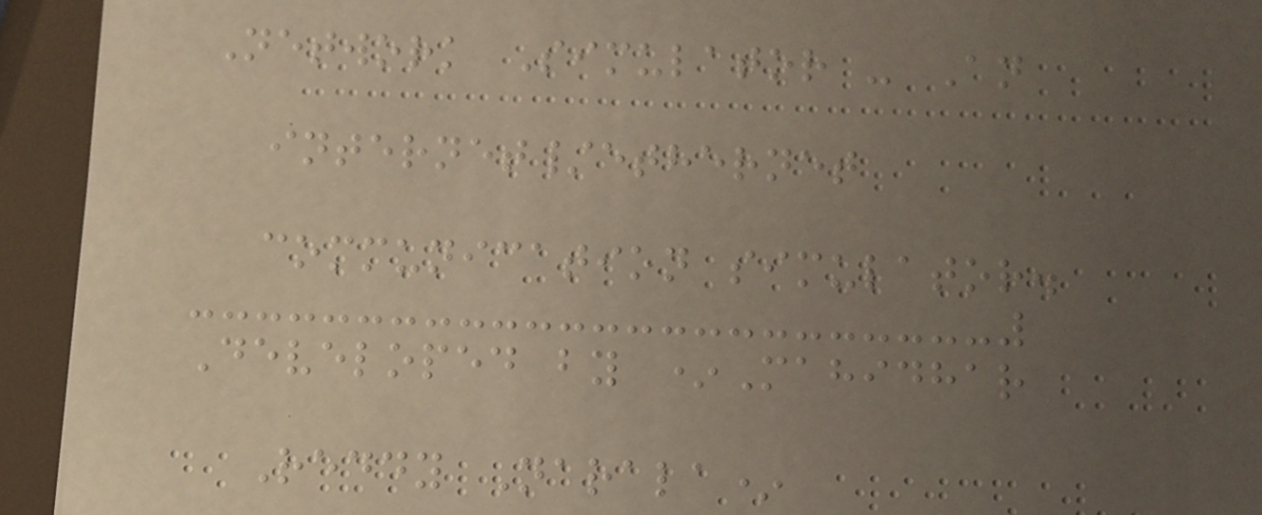Network Simulator - An
internet/ethernet
communication simulator.
Developed by *Mahidhar
Reddy Narala*
